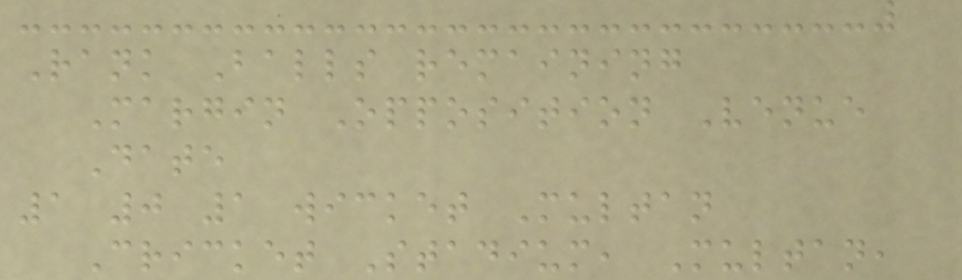Rank Balls remaining
Margin Opposition Venue
Date
1 0 1 wicket Multan
Cricket Stadium, Multan,
